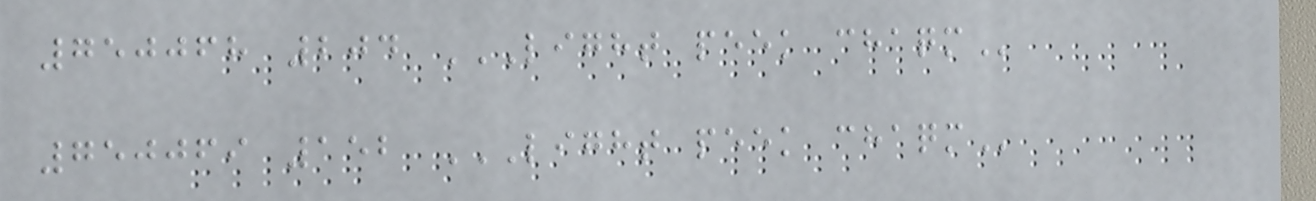750068 204 LIGHT PEEK CHAQM
750069 152 LIGHT PEEK CHAQM
